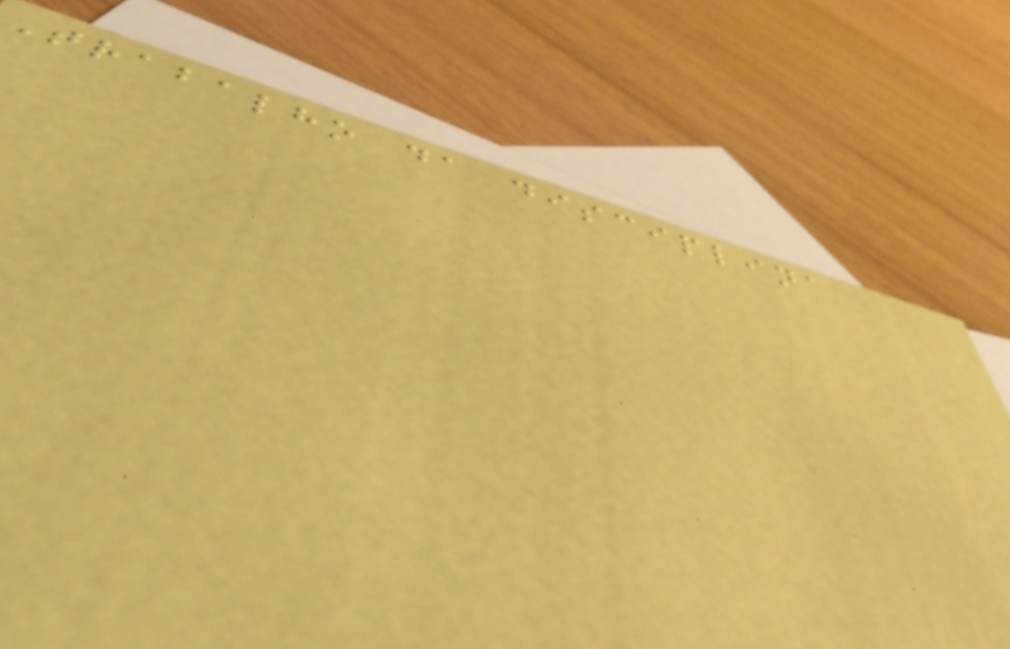Trabalho da disciplina
